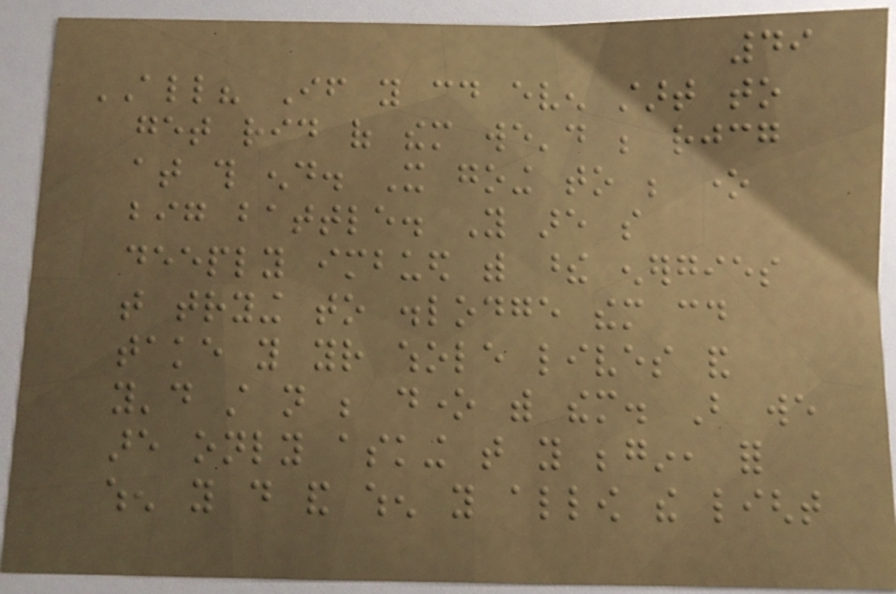49
ALL? If you could even start to
get rid of them we'd be rejoicing
at this end. It going to be one
big battle. You are so
deeply imbued with these energies
that trying to dislodge them could
take you your whole lives and
you'd still not be done with them. But we
are only asking that you begin, for
when you do and when you allow the light
